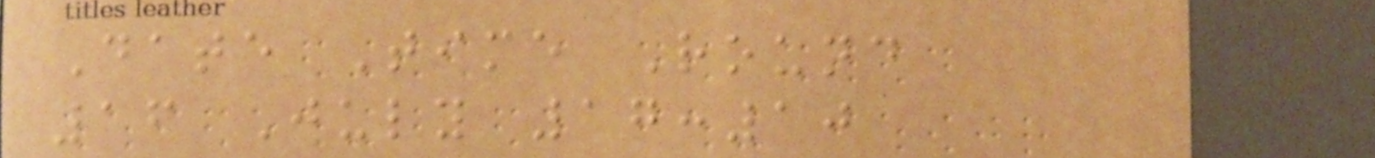Date Time Round
16 July 17:10
